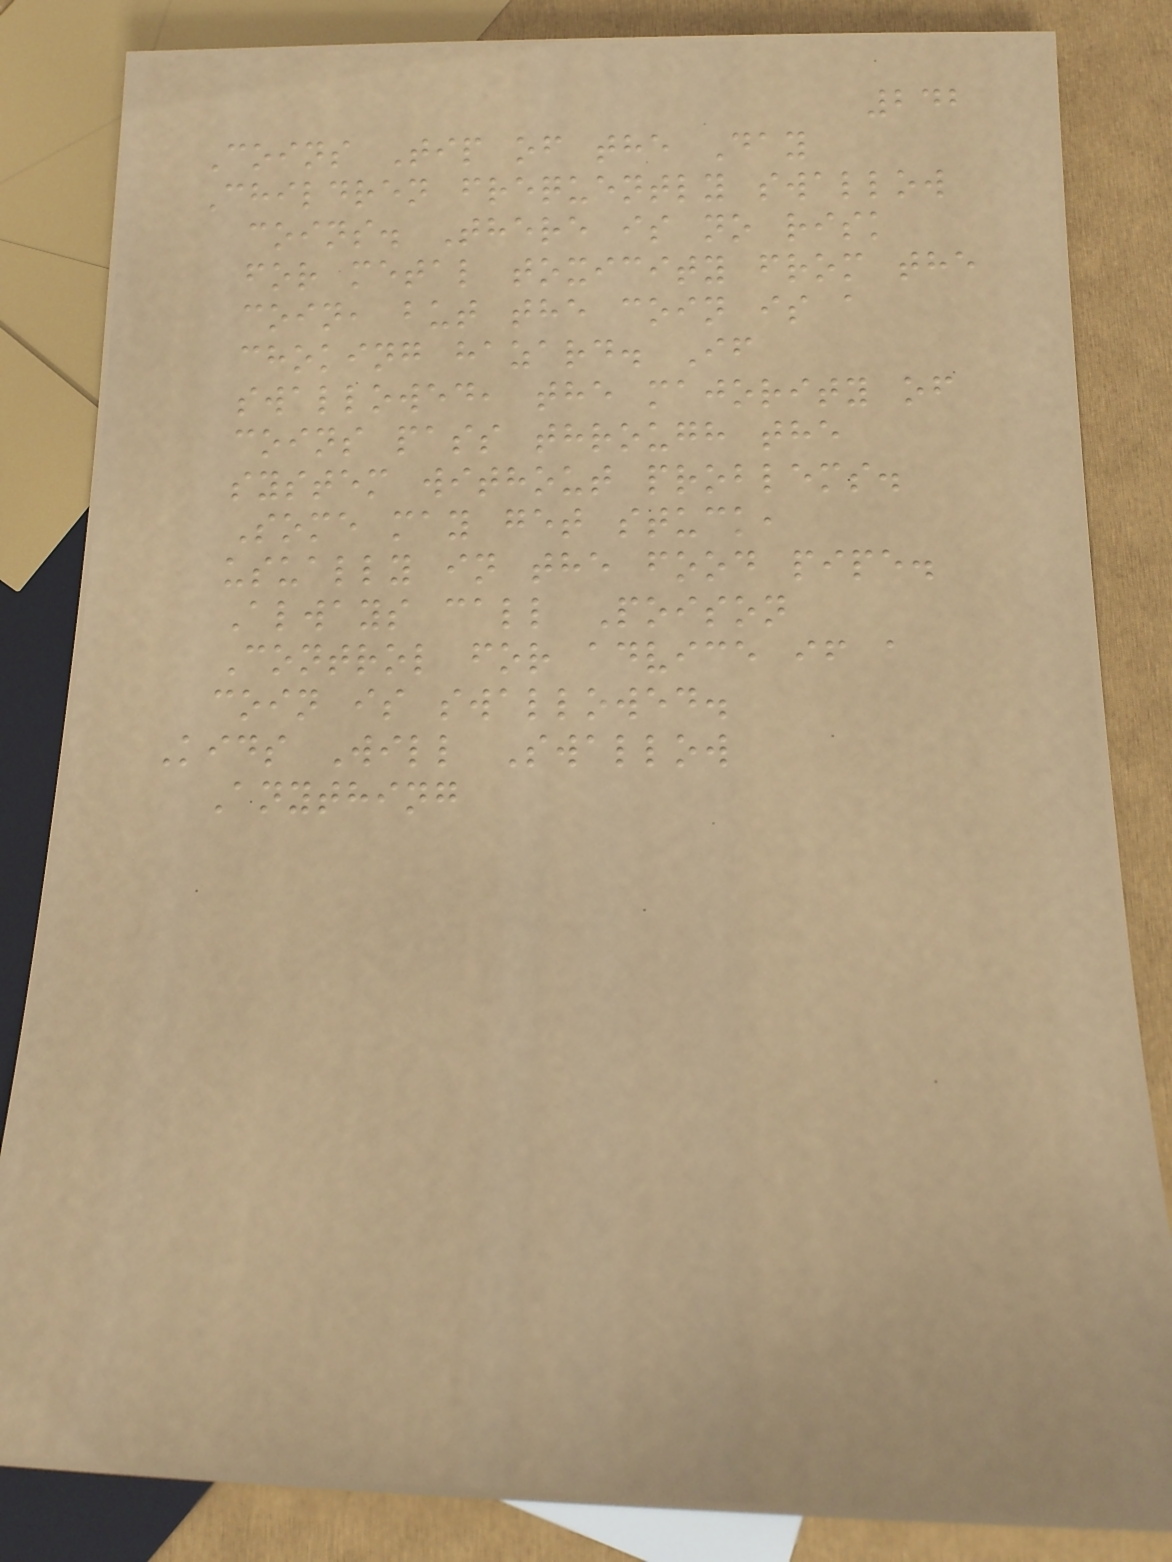242
Coins Tip of the Day
Children frequently swallow
coins. There is no risk
for metal toxicity from the
coin, but the coin is a
choking hazard. If
swallowed, the majority of
coins pass through the
system without problems.
Some may get stuck,
usually in the food pipe.
Always call Poison
Control for advice if a
coin is swallowed.
Kids Will Swallow
Anything
